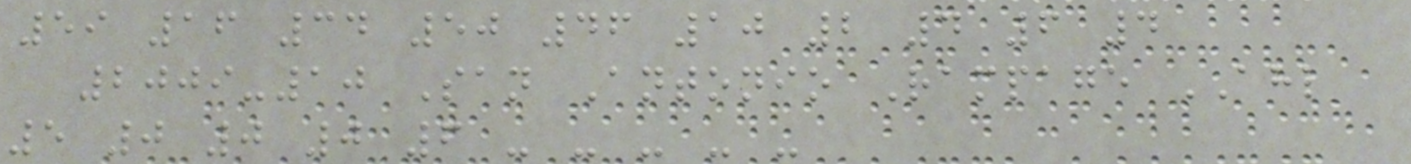59 16 34 50 46 10 2 4 6 4
2009-10 San Antonio Rampage AHL
5 0 0 0 6 - - - - -
